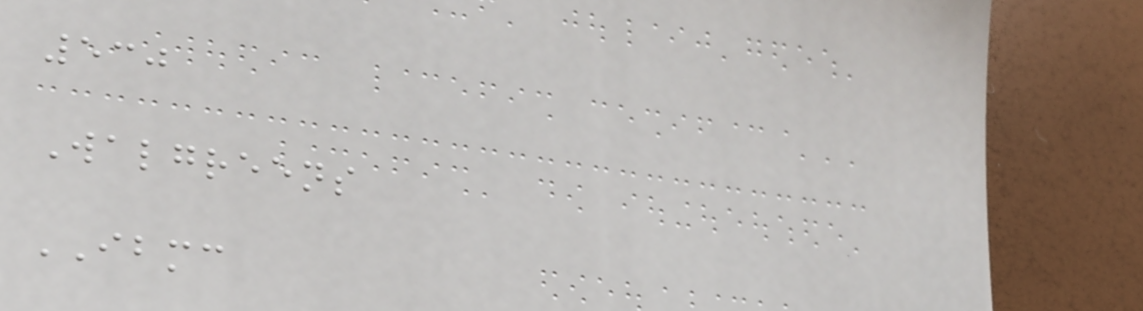530
Walgreens
IBMC
